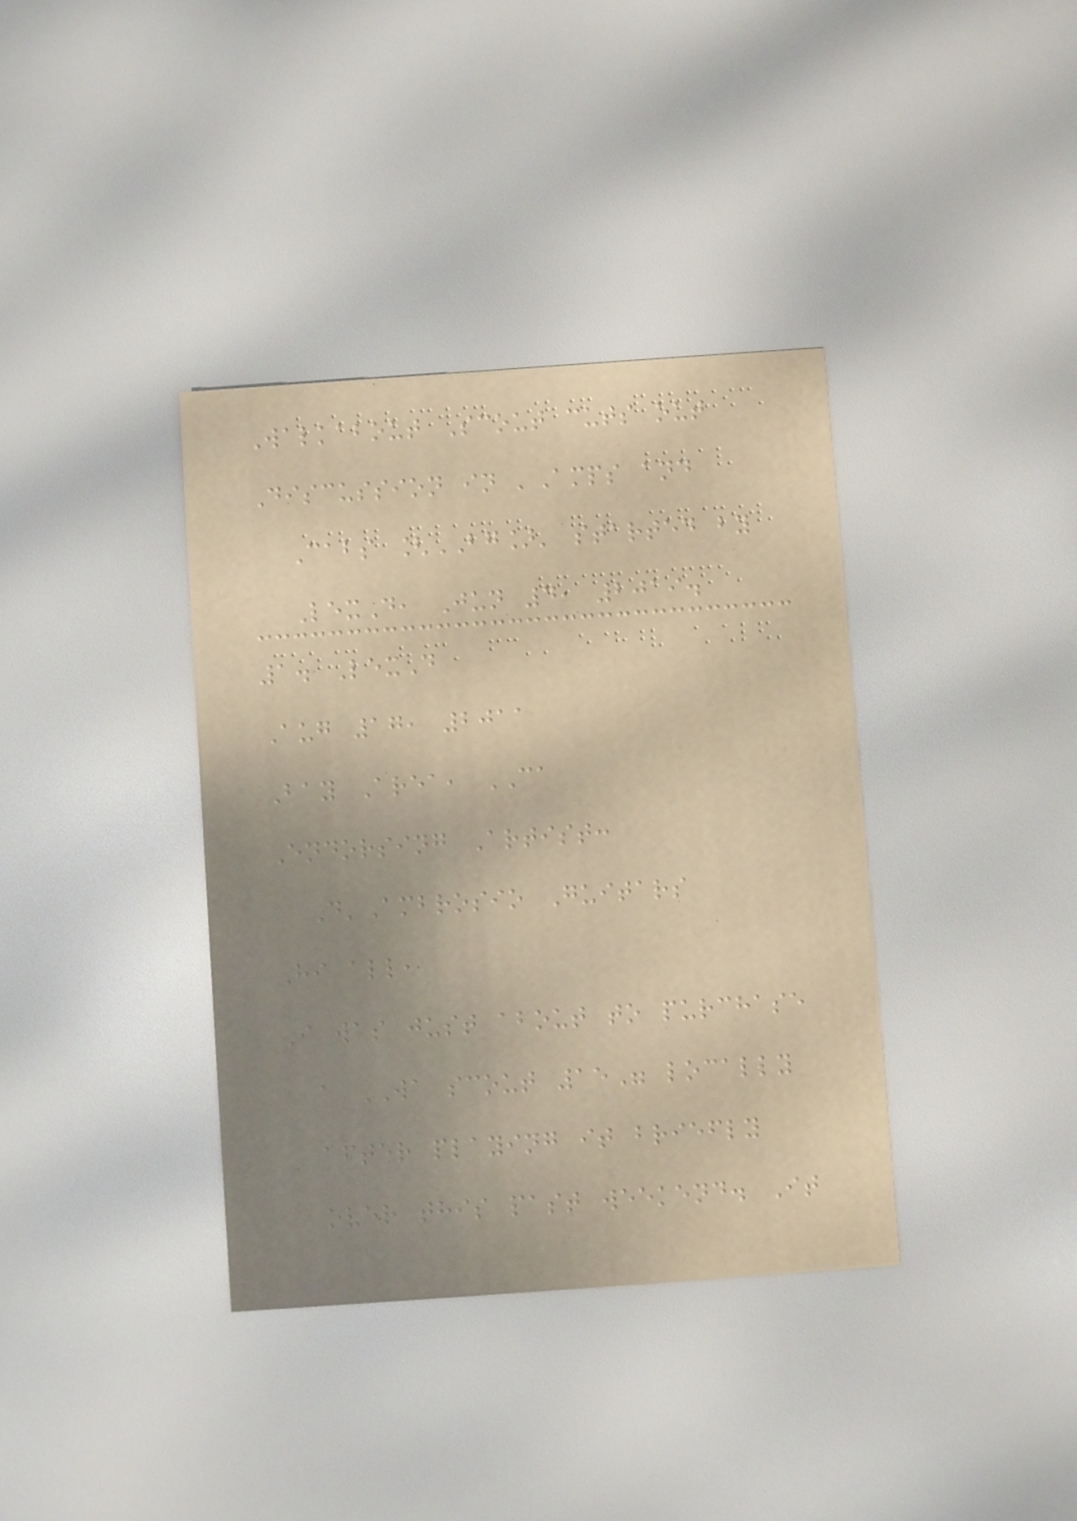Walkabout Scout cuts out
Discussion in 'Amps and
Cabs [BG]' started by
LexD, Jun 4, 2019.
1. LexD
Aug 17, 2011
Bay Area, CA
Endorsing Artist:
D'Ambrosio Guitars
Hi all,
I was just about to purchase
a WA scout 15" locally
after playing it briefly
over this past weekend. It
